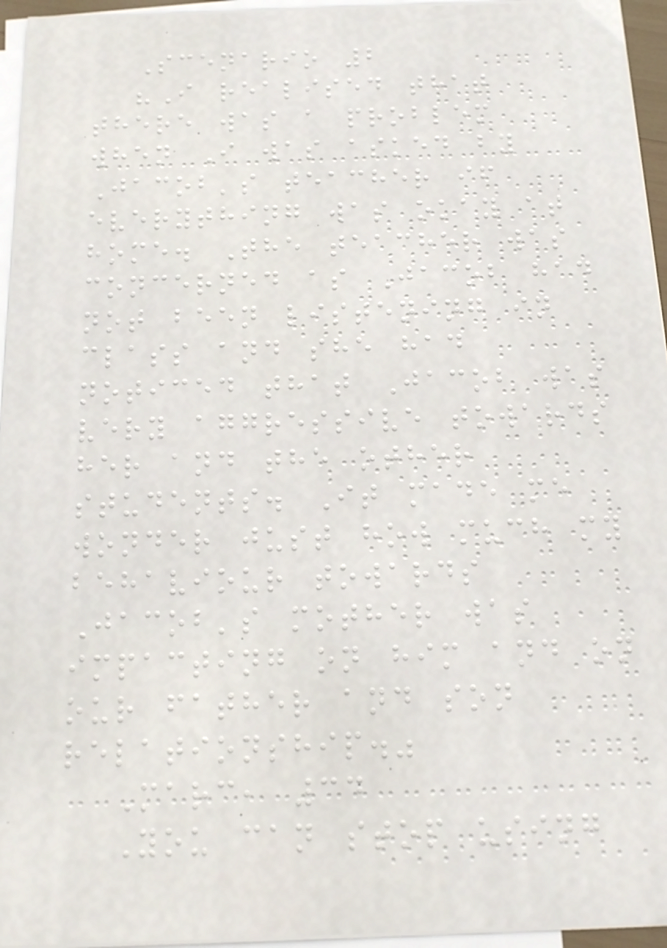Scenario 2
"I realised that
there was a problem
when I was asked by
Jacob's teacher if
everything was okay at
home. The teacher was
concerned as Jacob had
not been listening in
class and she had
noticed that Jacob was
very aggressive towards
her and the other
students. It made me
wonder just how much my
behaviour towards
Jacob's mother was
impacting on him and on
our father and son
relationship."
Marc, 34
You can stop using
